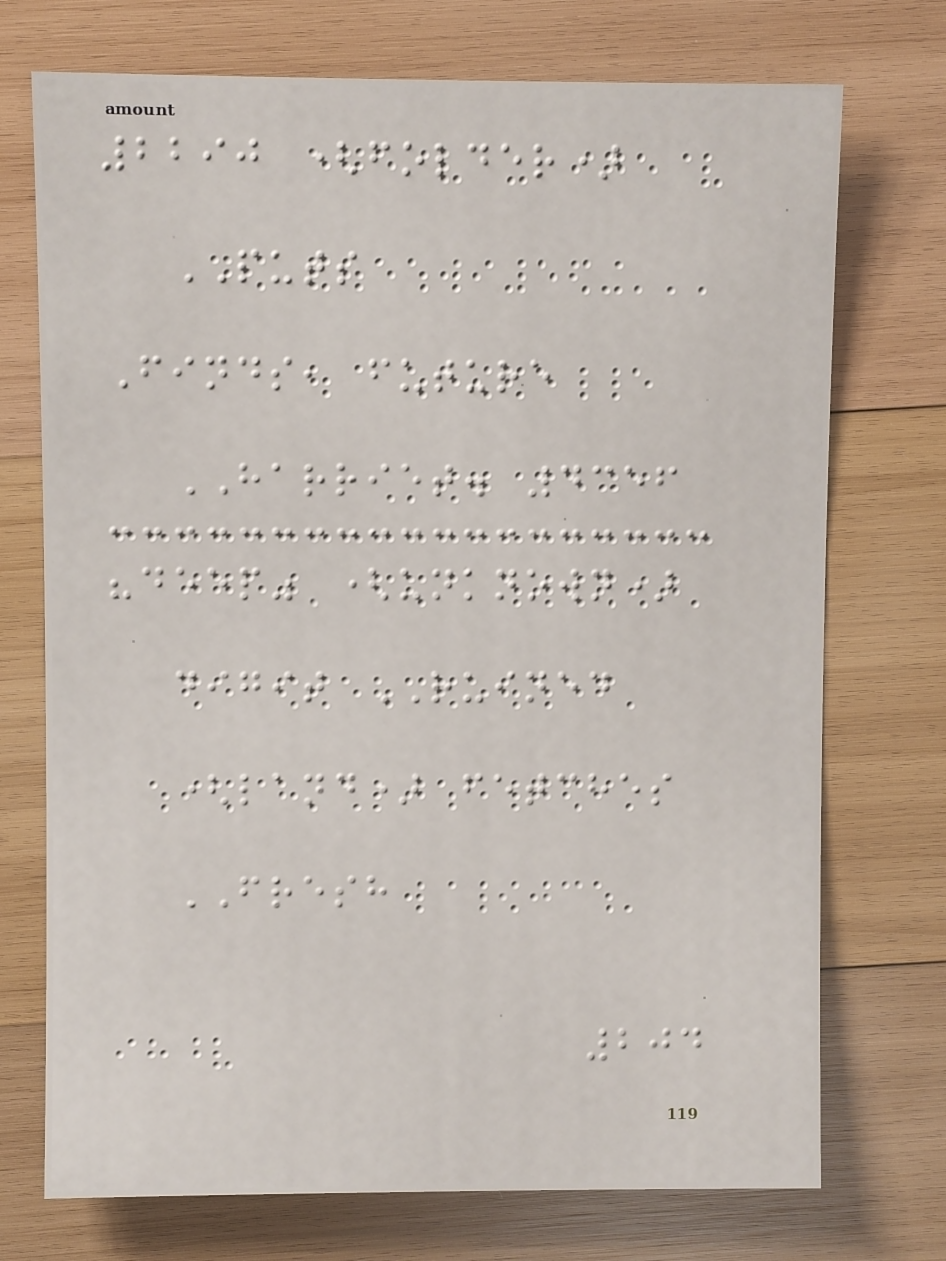2290 (folder)
PUTS
Finds, future
HARRIET. 4356
"deep" (unknown)
digit RUINED
(land) fetches
FRESH
204
